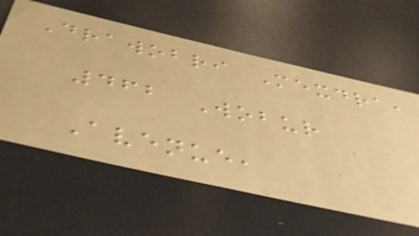Drawobri Mexdra,
462 Wobur
Avenue,
